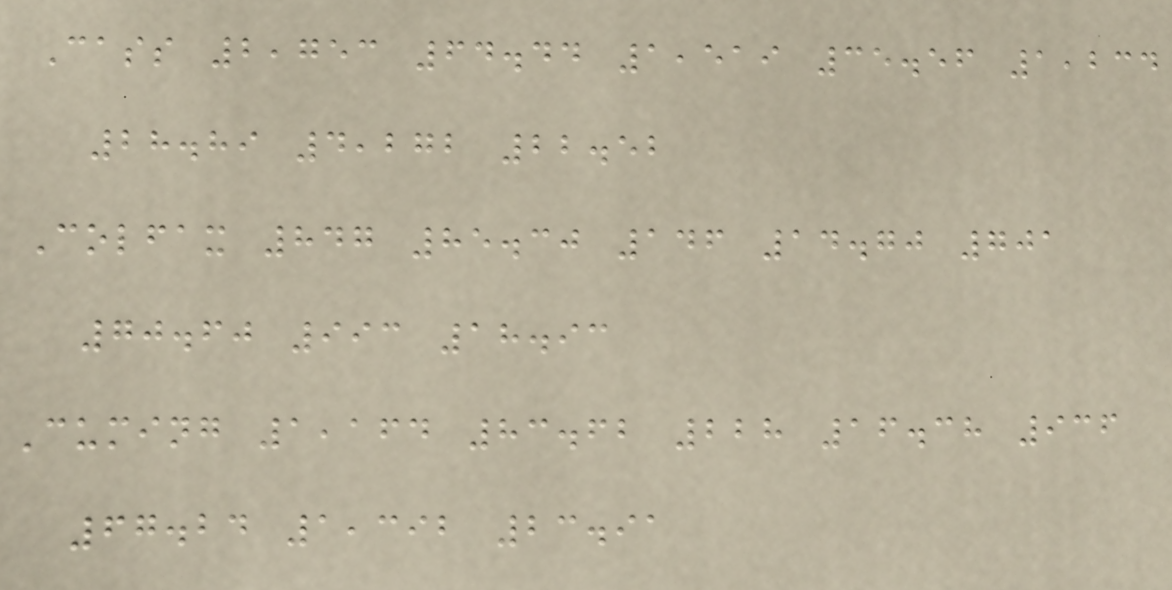Cass 2,753 64.44 1,519 35.56 1,234
28.89 4,272 22.52
Colfax 847 85.30 146 14.70 701
70.60 993 18.93
Cuming 1,164 83.62 228 16.38 936
67.24 1,392 23.91
